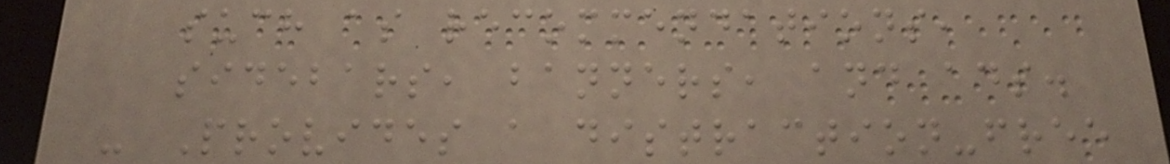such as recommendations,
sidebars, banners, and ads.
- Provides a distraction-free
